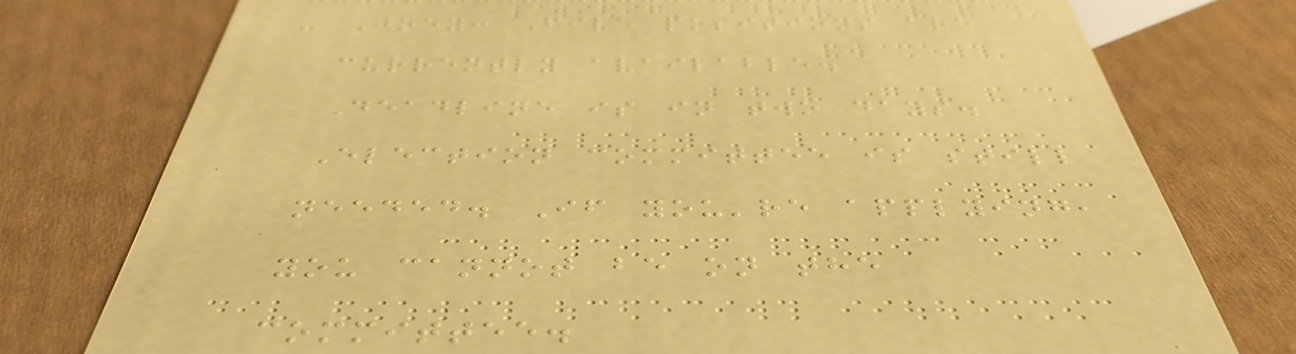- Joey: Five positions are
currently available.
Deadline is in two days.
Election committee is still
needed. If you're applying,
you cannot be on the
committee.
